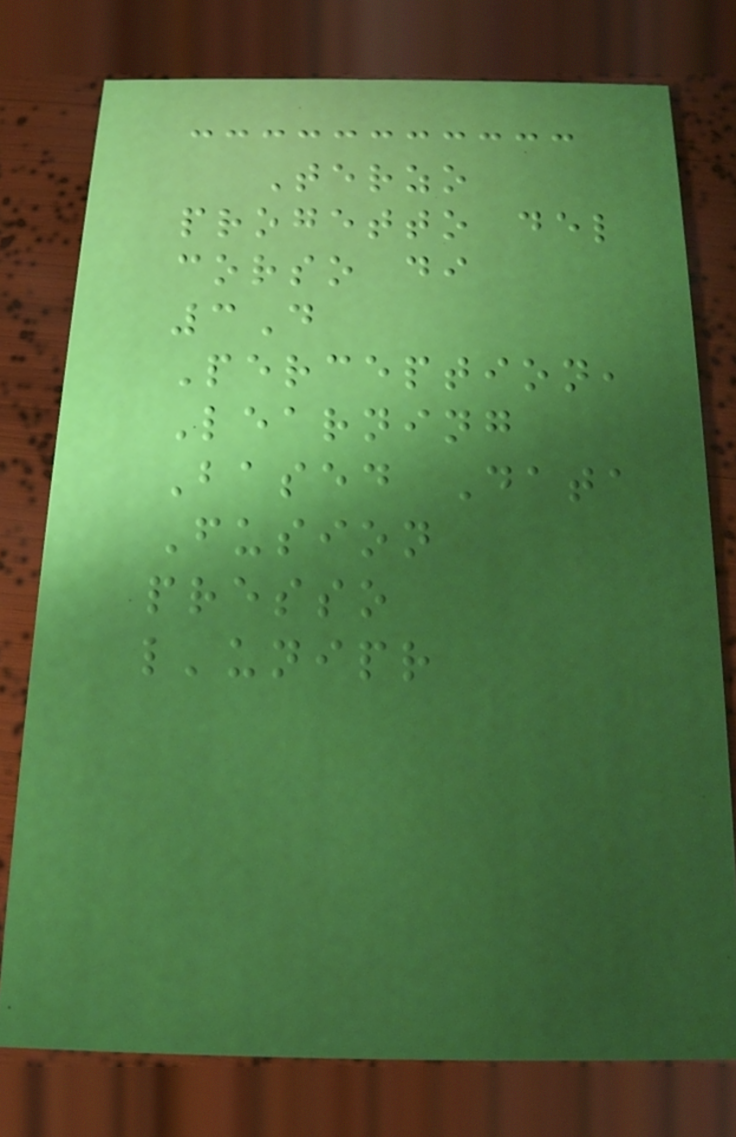Terzo
progetto del
corso di
3D
Perception,
Learning
Based Data
Fusion
presso
l'unipr
